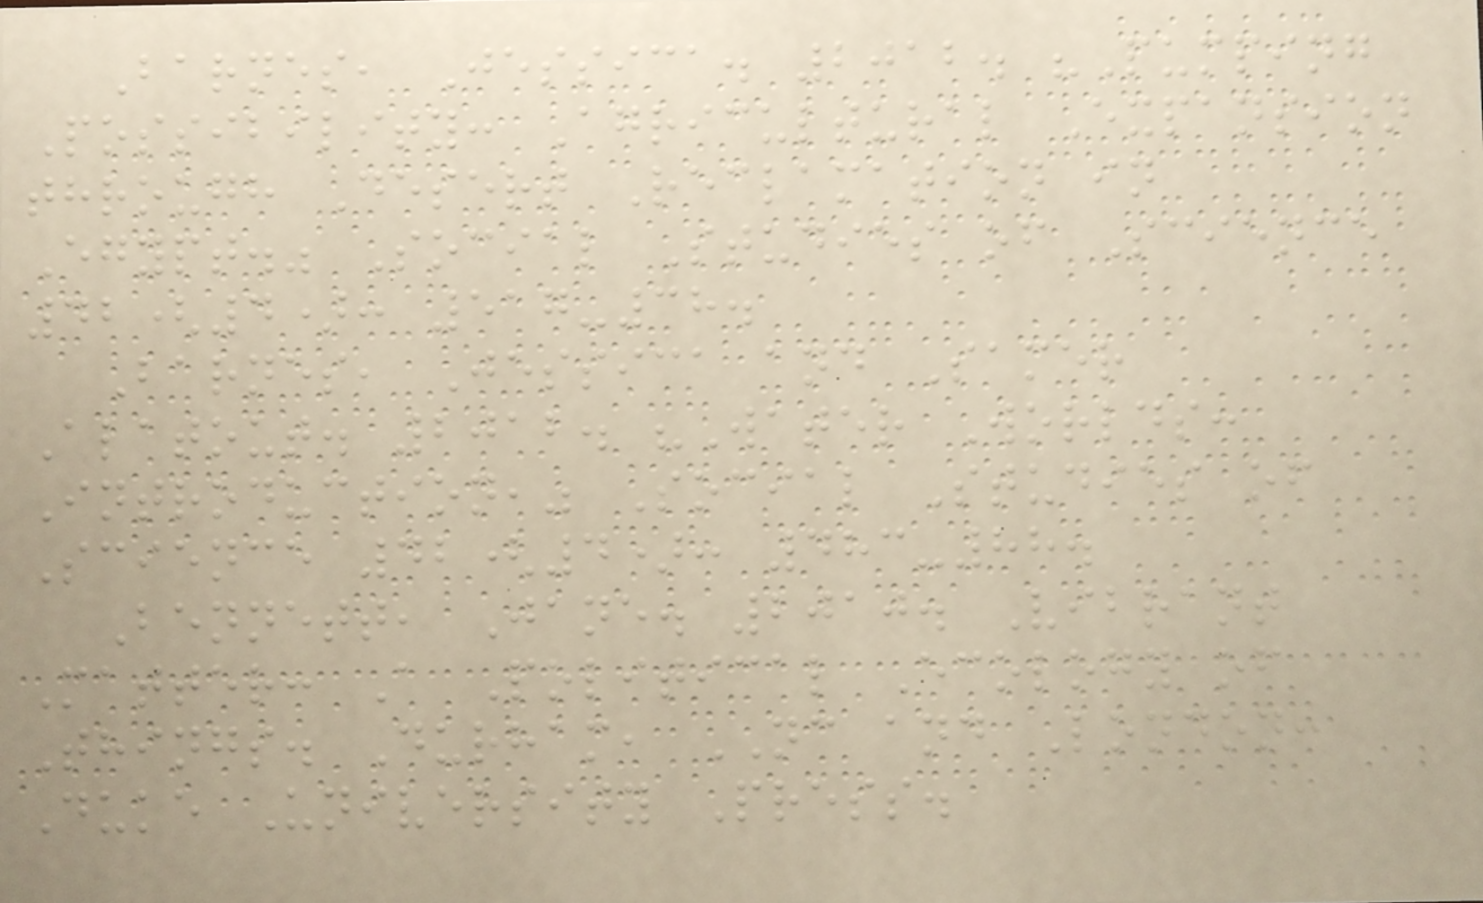Barnes, Jessica. 2012. "Pumping
Possibility: Agricultural Expansion
through Desert Reclamation in
Egypt." Social Studies of Science
42(4): 517-38.
Barnes, Jessica and Samer
Alatout. 2012. "Water Worlds:
Introduction," Social Studies of
Science 42(4): 483-88.
Bennett, Jane. 2010. Vibrant
Matter: A Political Ecology of
Things. Durham, NC and London:
Duke University Press.
